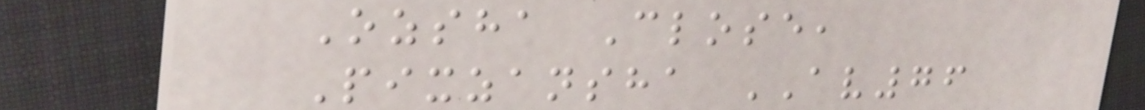Ozsha Close,
Pixzansha AV76
